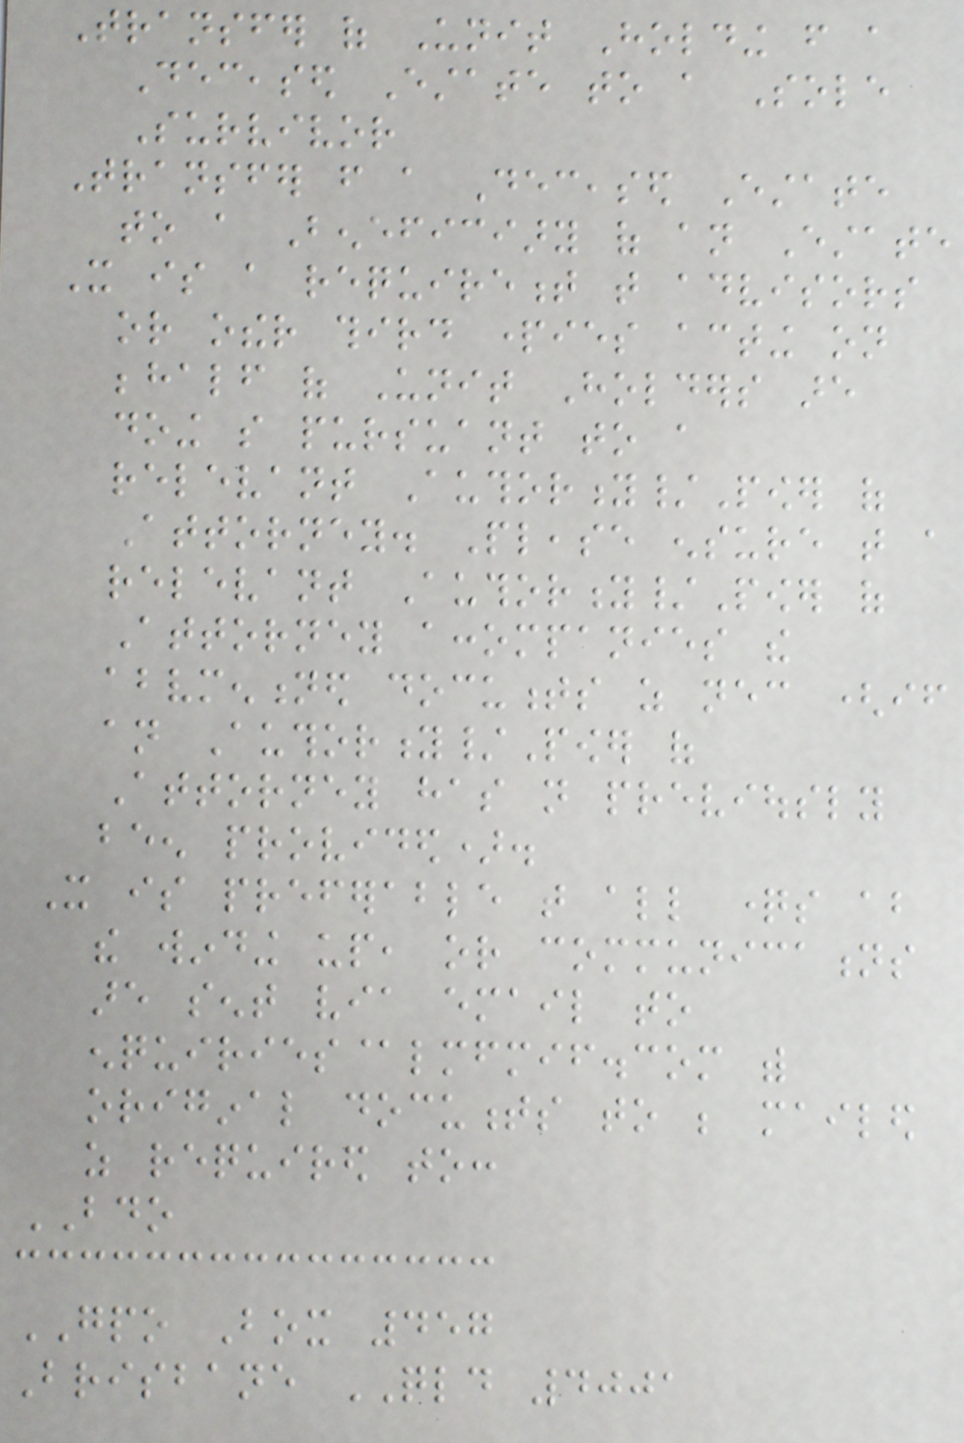Transfer of Unit Holding from a
Deceased Estate to a Sole
Survivor
Transfer from a Deceased Estate
to a Beneficiary of an Estate
It is a requirement that advisors
or other third parties acting on
behalf of Unit Holders are
doing so pursuant to a
relevant Authority/Power of
Attorney. Please ensure that a
relevant Authority/Power of
Attorney accompanies the
abovementioned documents as necessary (if
an Authority/Power of
Attorney has not previously
been provided).
It is preferable that all questions about
the winding up, or communications
are sent via email to
enquiries@lmfmif.com with
original documents to be mailed
as required to:
BDO
GPO Box 457
Brisbane QLD 4001
